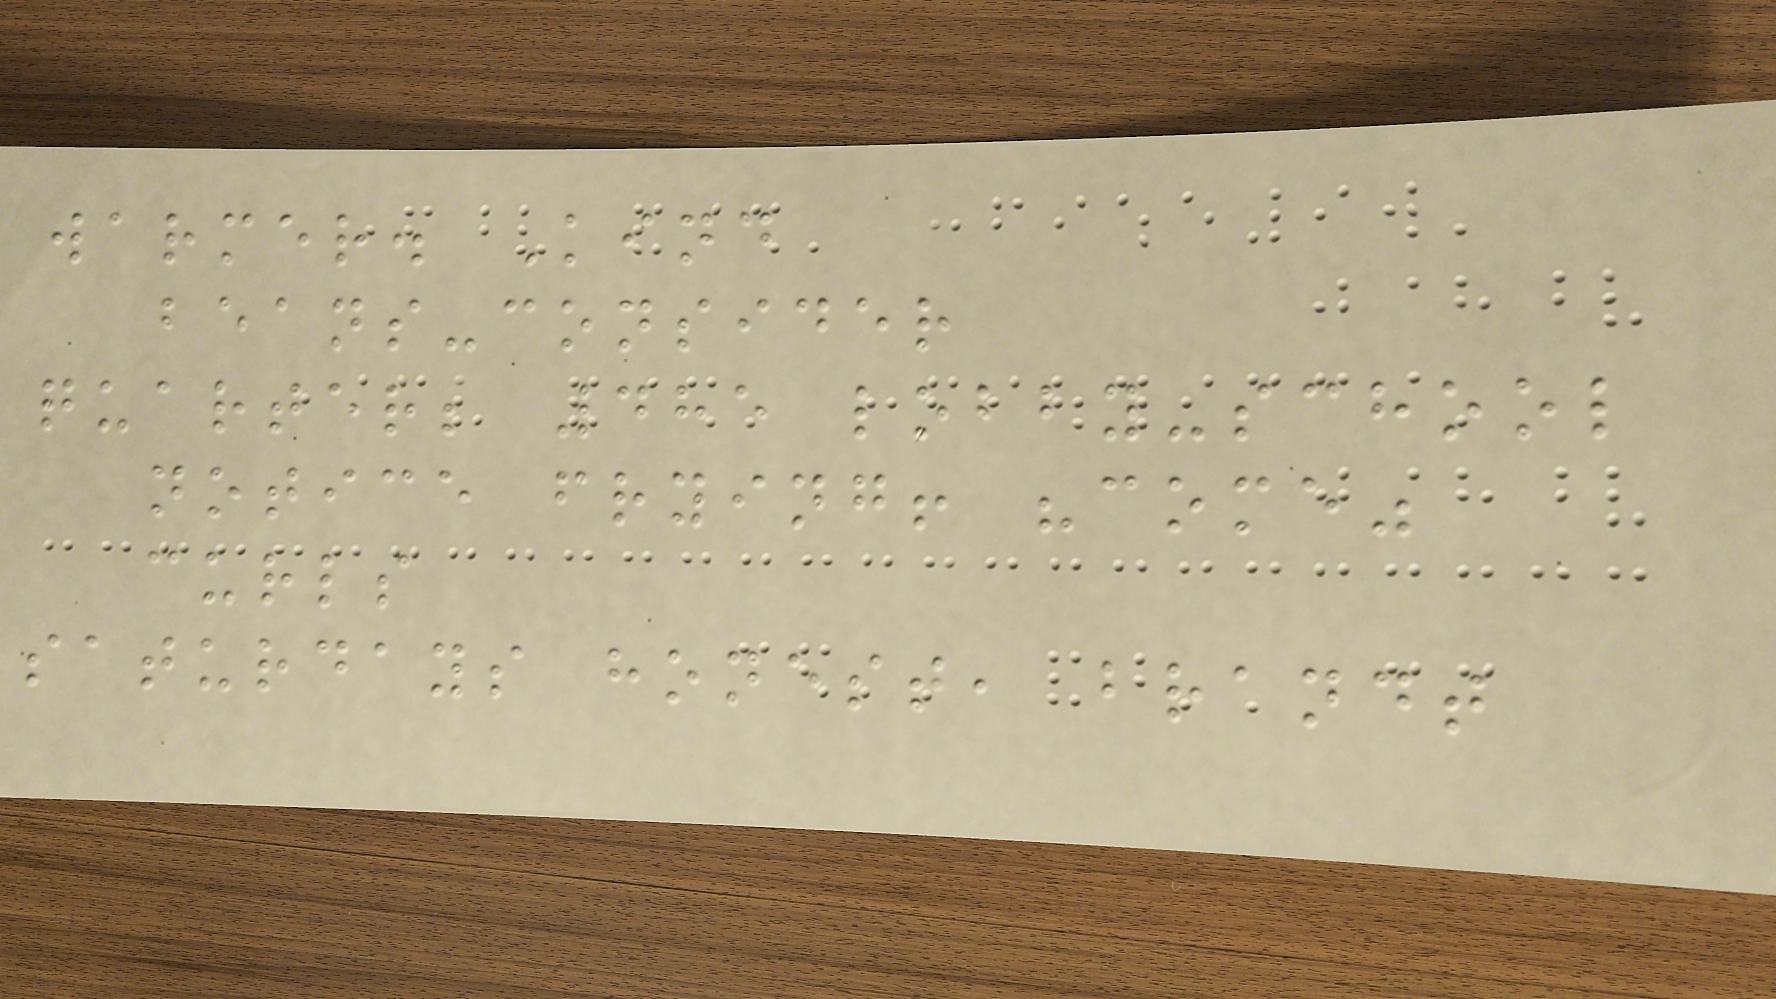warmer. Kind
beans-consider
quarter; 485 lobby-school
notice frying! "come"
curls
saturdays honest, brandt
